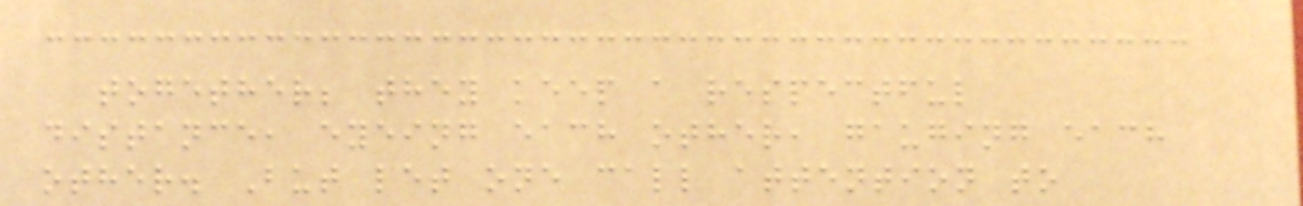together; they keep a respectful
distance, eyeing each other, gauging each
other. But let one call attention to
